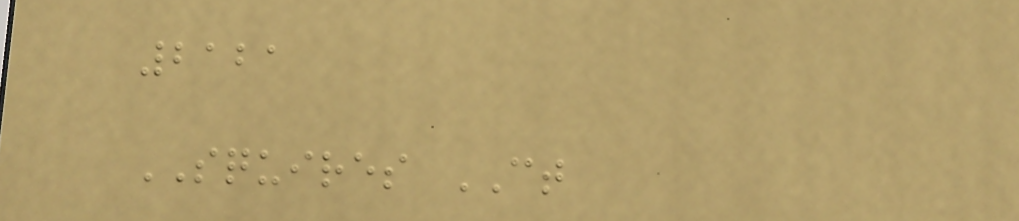2121
SQUIRES CT
